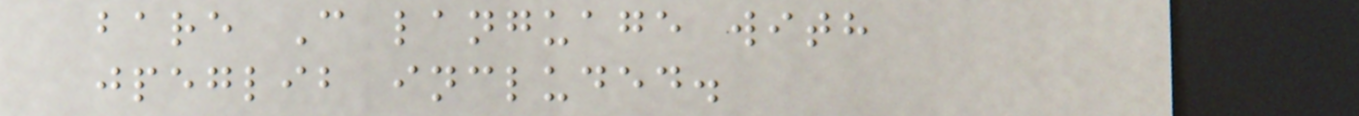bare C language with
jpeglib included.
